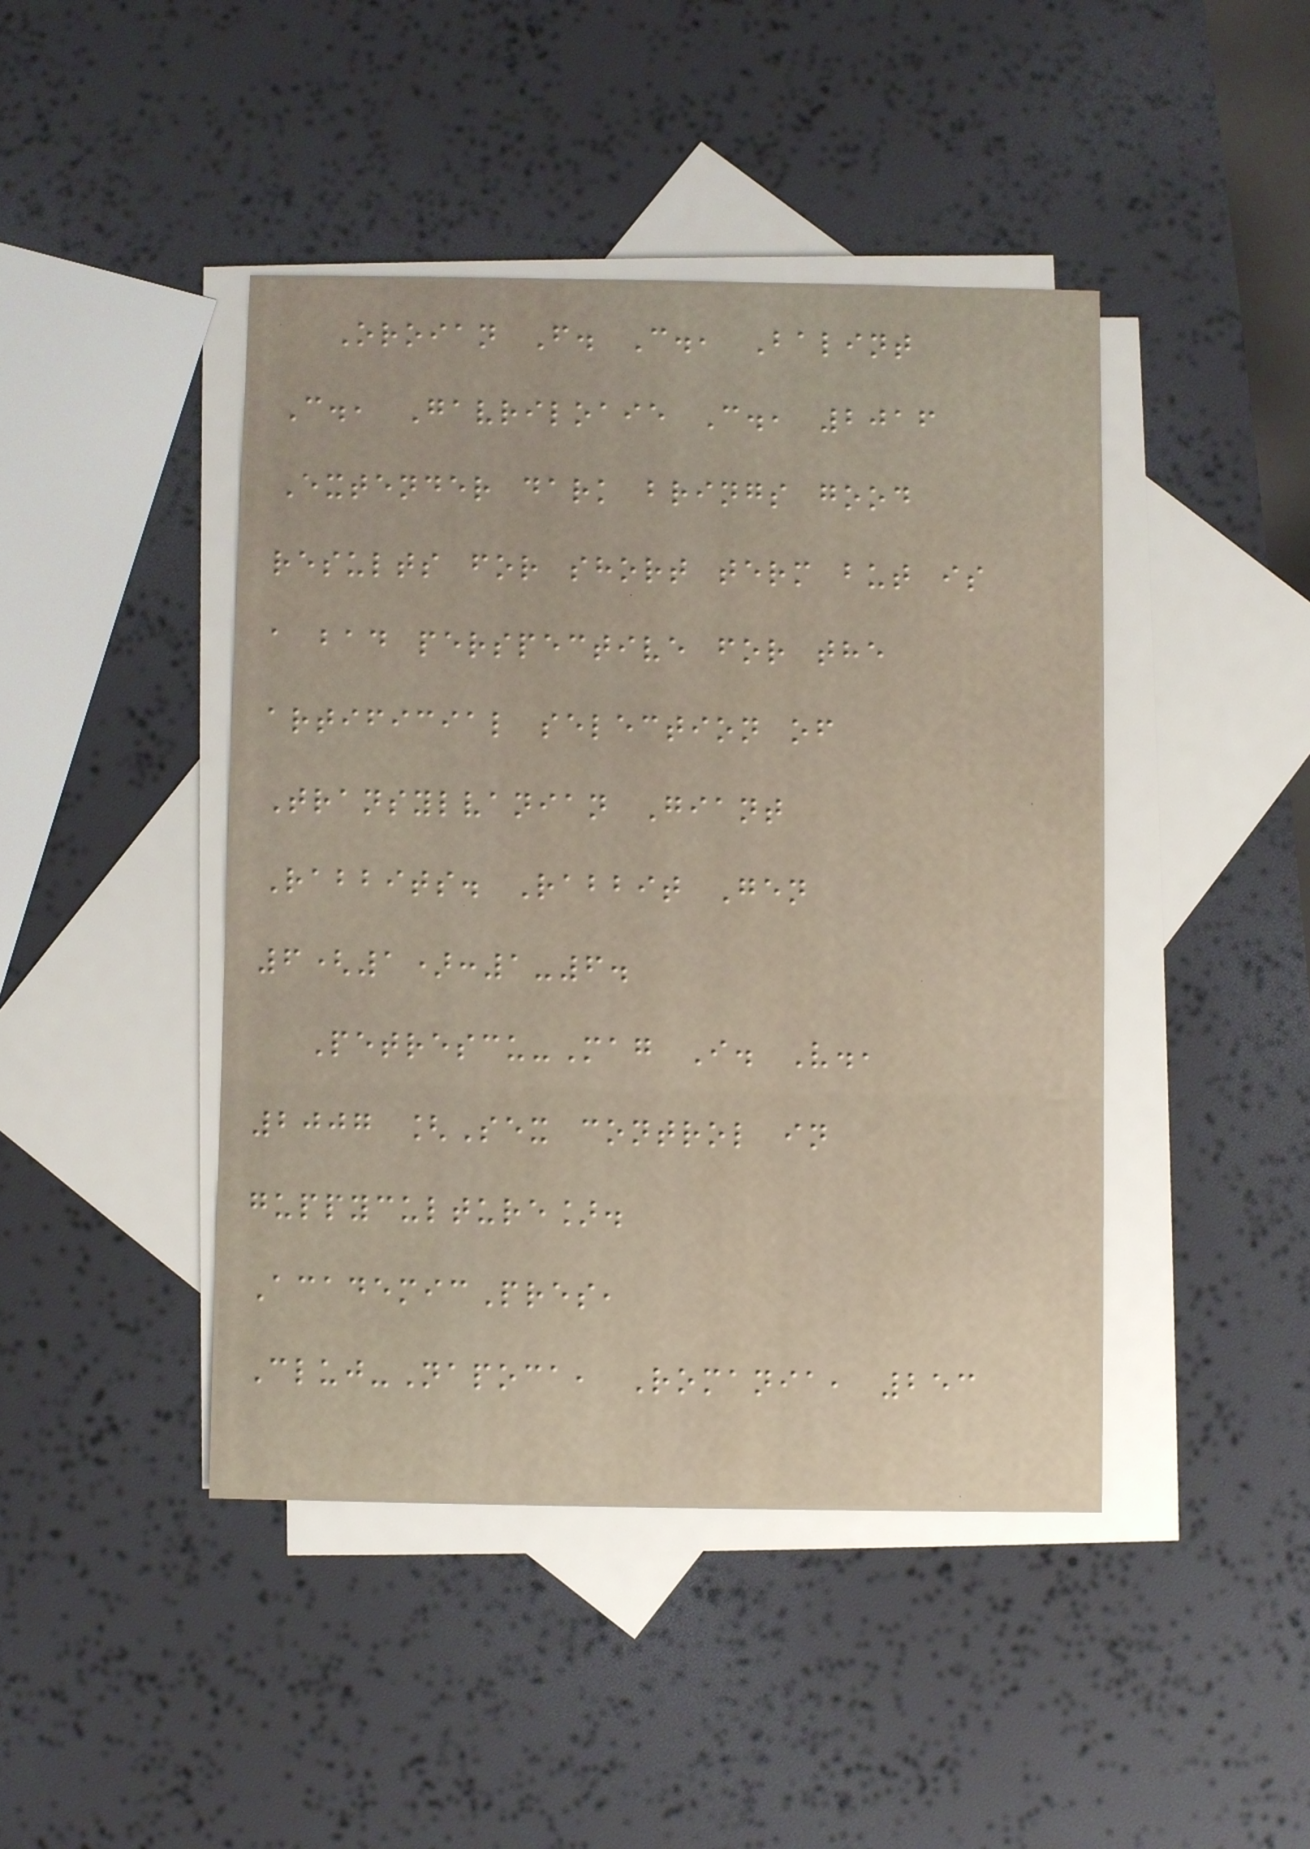Oroian F. C., Balint
C., Gavriloaie C., 2016
Extender dark brings good
results for short term but is
a bad perspective for the
artificial selection of
Transylvanian Giant
Rabbits. Rabbit Gen
6(1):1-6.
Petrescu-Mag I. V.,
2007 [Sex control in
guppyculture].
AcademicPres,
Cluj-Napoca, Romania, 253
